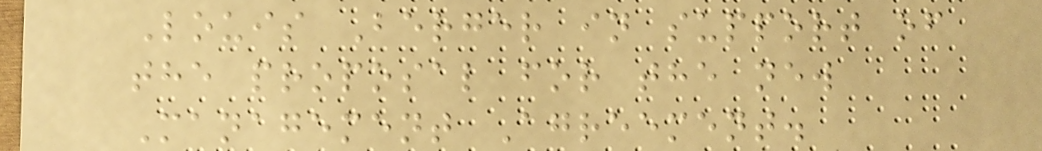Louis Berger in support of
the proposal for the new
Management Agreement.
